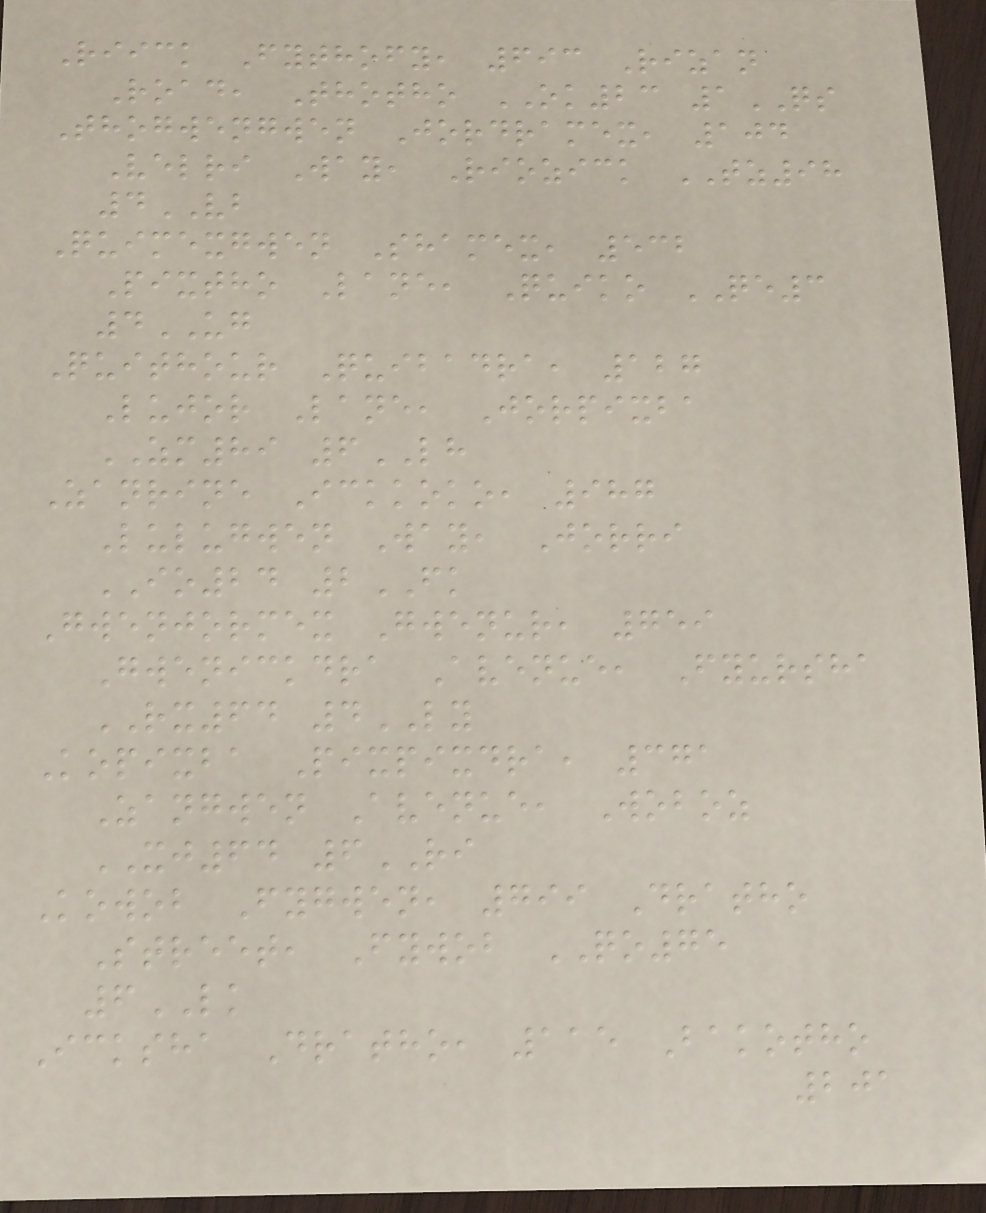Riick Fythofy, 693 Rizan
Road, Thotho OK23 1QS
Thogwengwen Jordramex, 104
Velri Way, Riozick TZ98
4VB
Quimexgwen Shamex, 532
Pixtho Lane, Quiko QE3
4UG
Quithour Quibadra, 127
Lujor Lane, Jorpixba
ZM89 6LH
Zanrine Ickkoko, 987
Lulugwen Way, Jorri
IO24 2FK
Gwenjormex Gwenur, 759
Gwenickdra Avenue, Fyursha
RX64 4LY
Kopixba Pixpixdra, 371
Zangwen Avenue, Woboz
XJ64 6RI
Kowob Fygwen, 799 Dratho
Street, Fywob QO75
6LK
Icksha Dratho, 115 Bakotho
201
